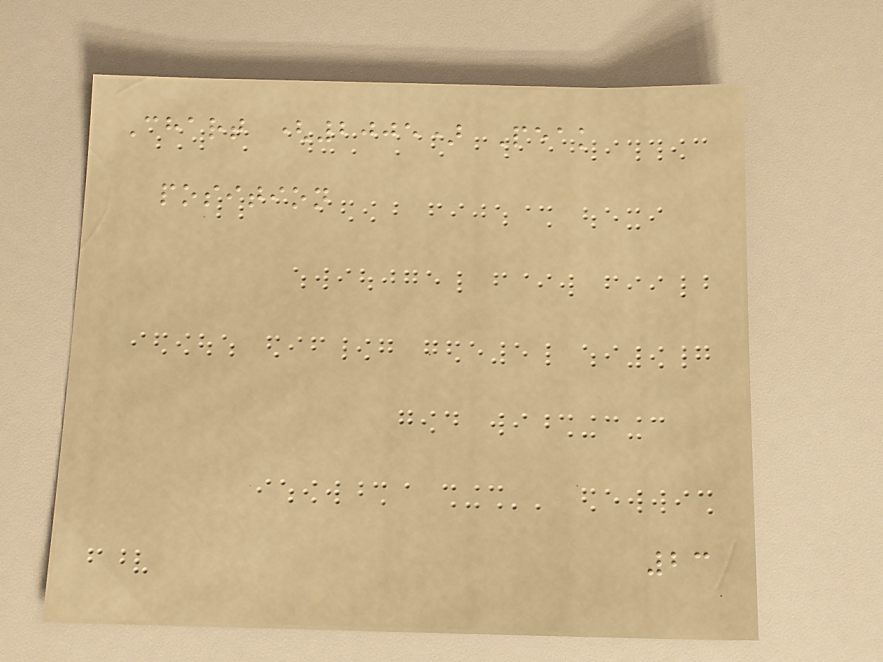Chart (2005) Peak
position
23
